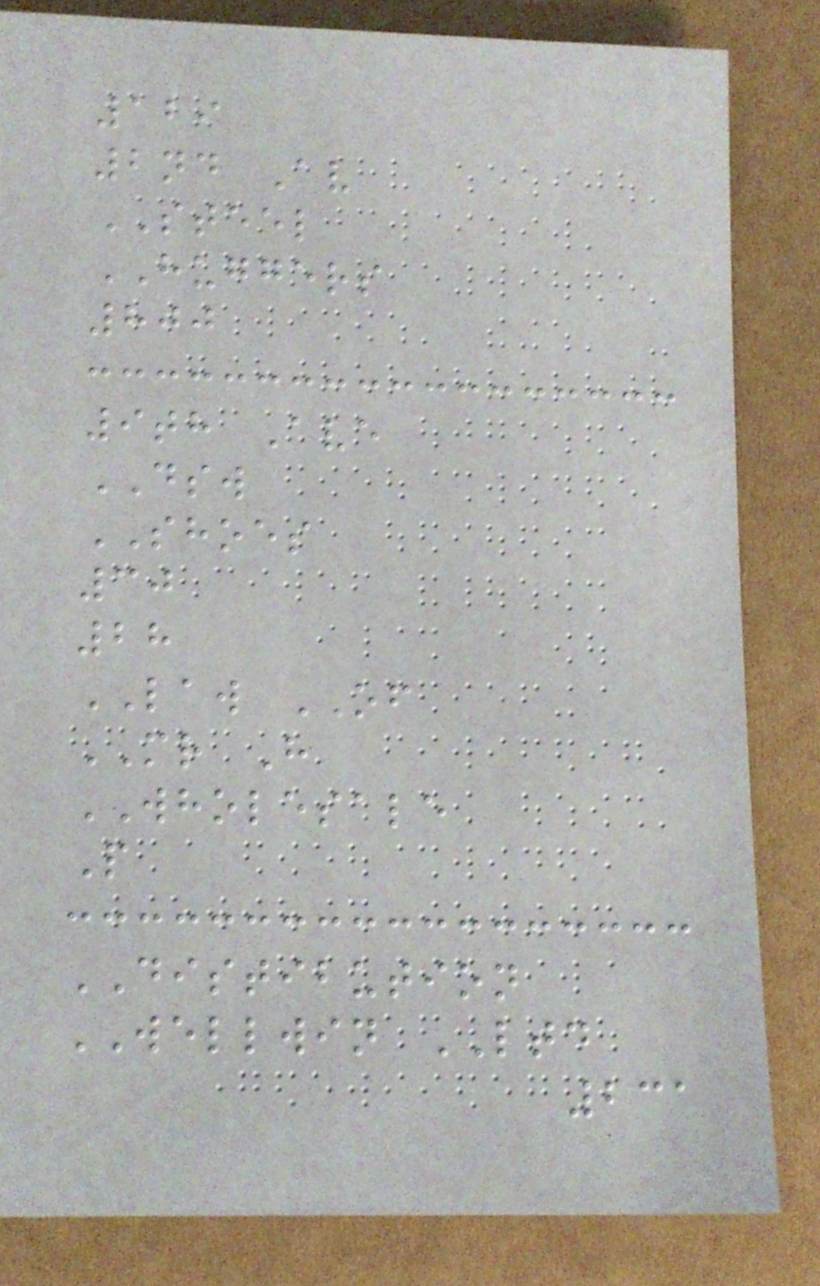129
2nd Av
STEEL
HUGGERS
800
9th Ave
DSW
SHOES
30
28
LAW OF
MR H
WHOLESALE
P
DISTIBUTION
WELLWIN LTD
231
